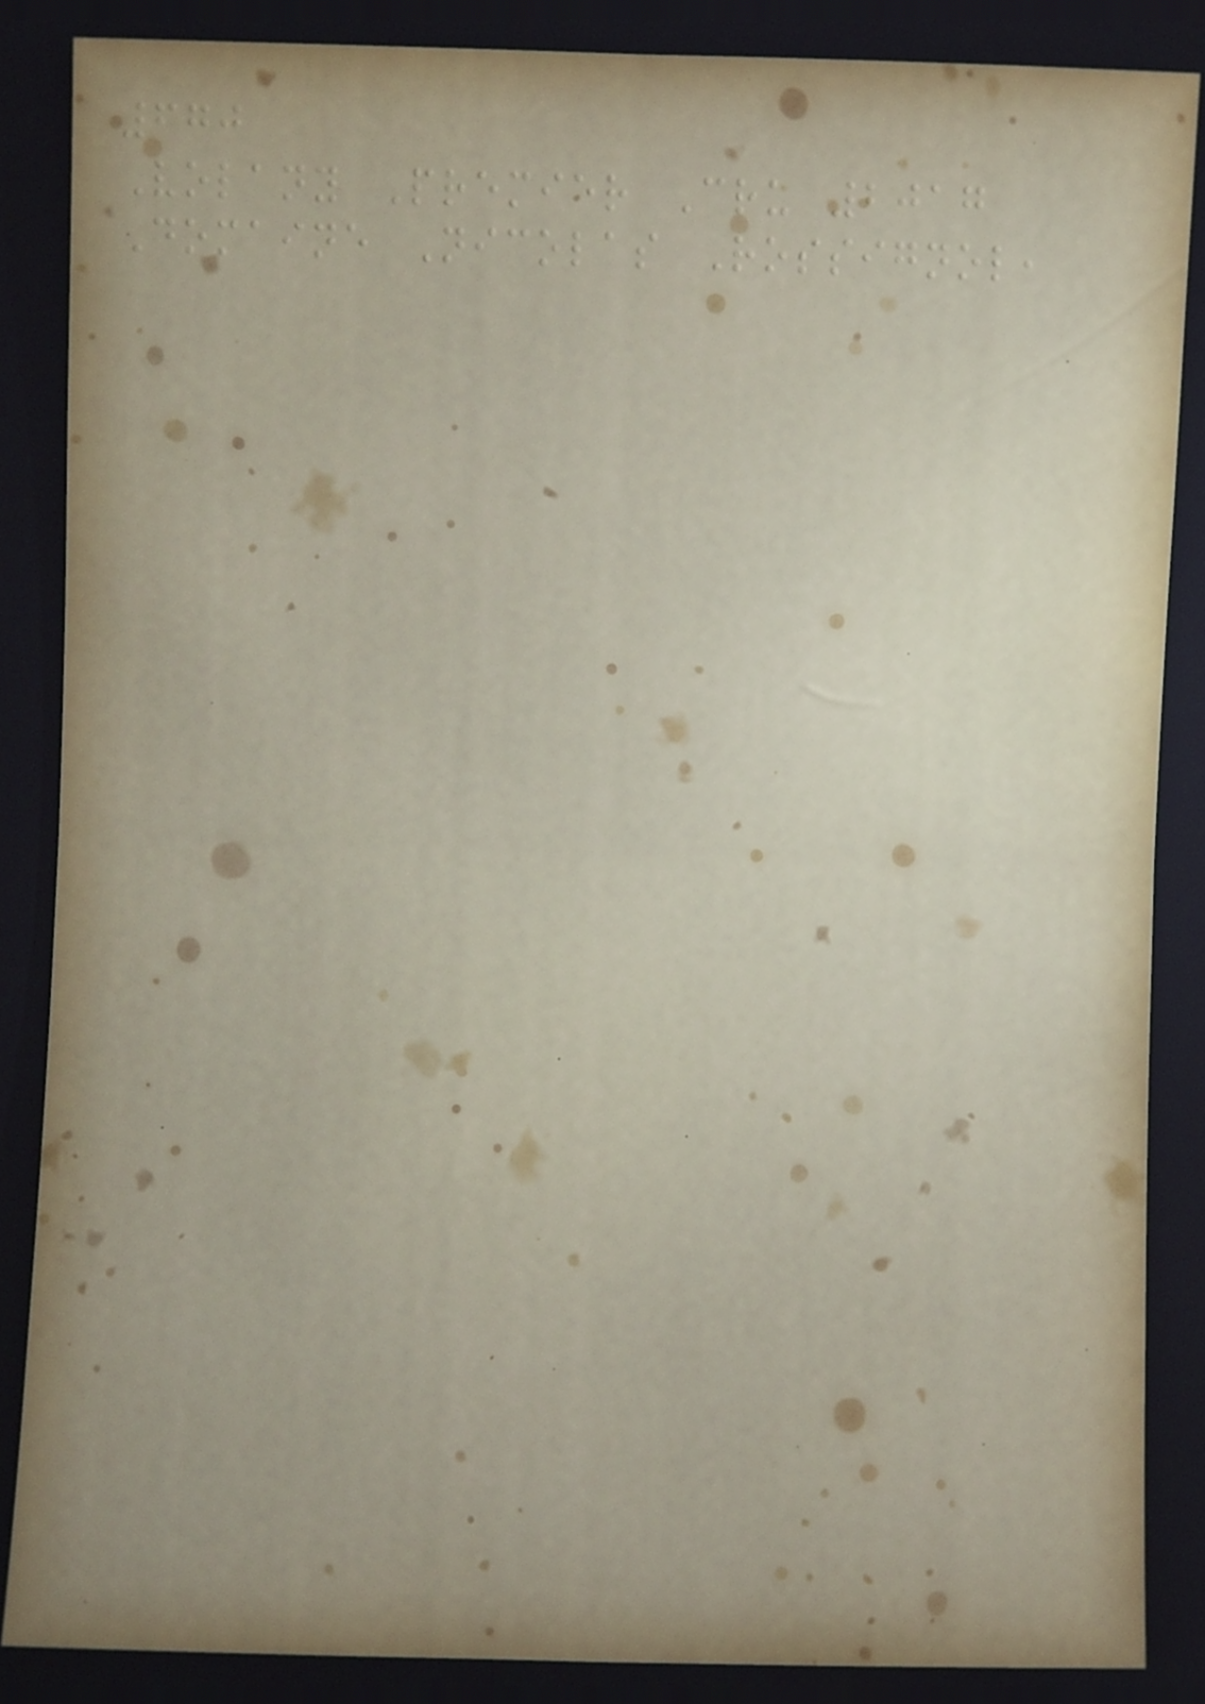670
Volany Premier Cru 2017
Domaine Nicolas Rossignol,
